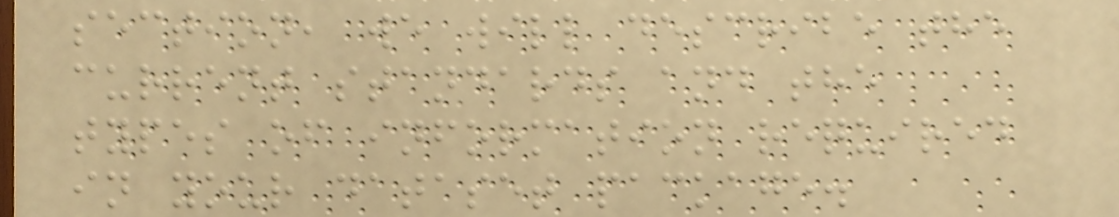section, we will describe the
current standards and the
types of information required
in your dataset package.
